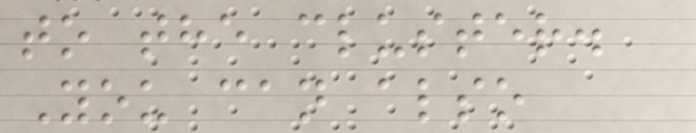to the cluster.
You can also
